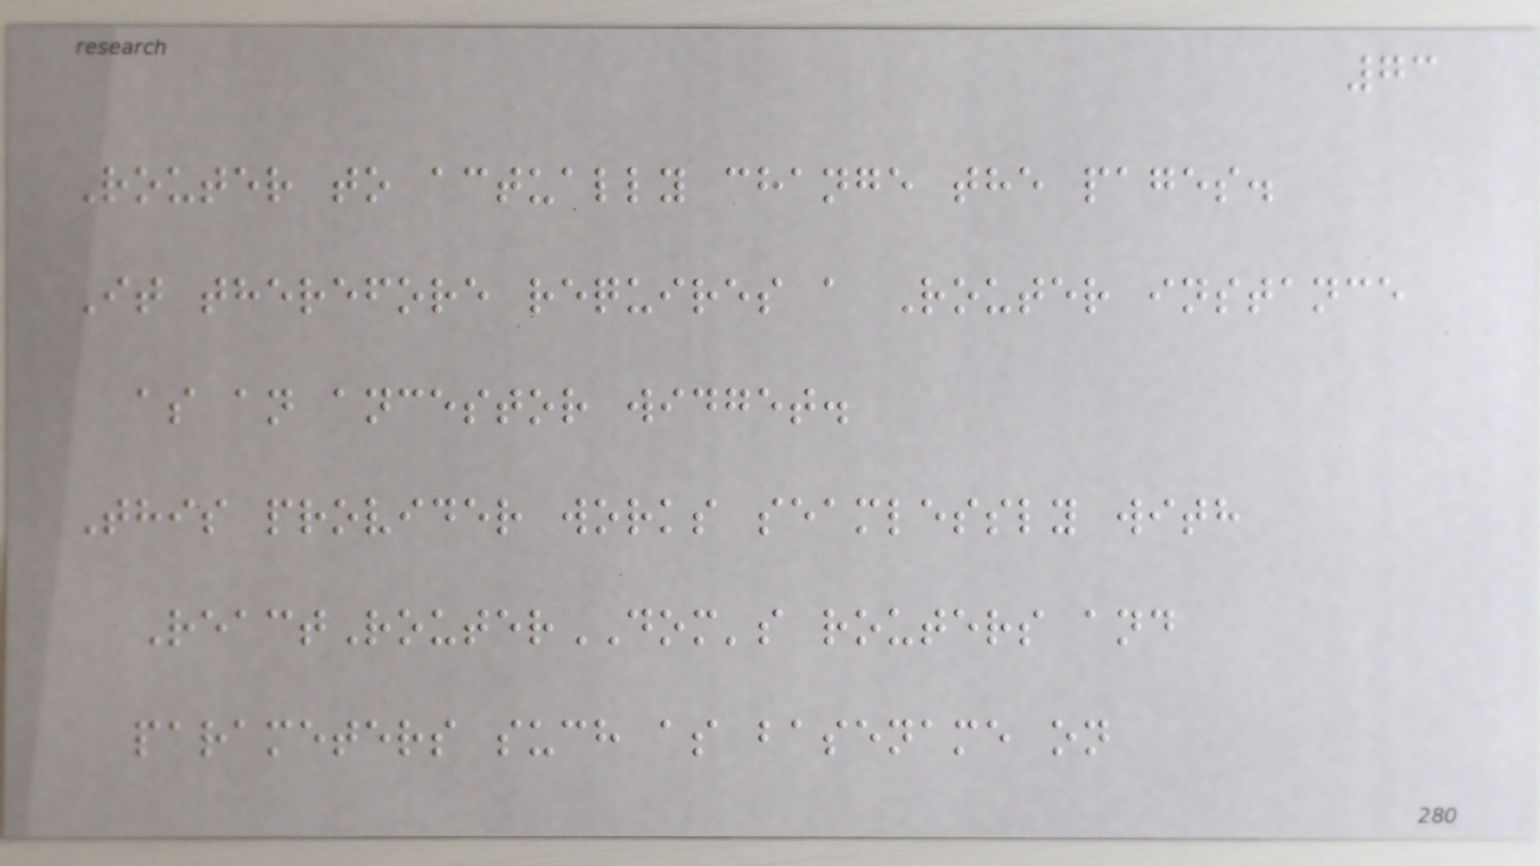73
Router to actually change the pages.
It therefore requires a Router instance
as an ancestor widget.
This provider works seamlessly with
ReactRouterDOM's routers and
parameters such as basename on
